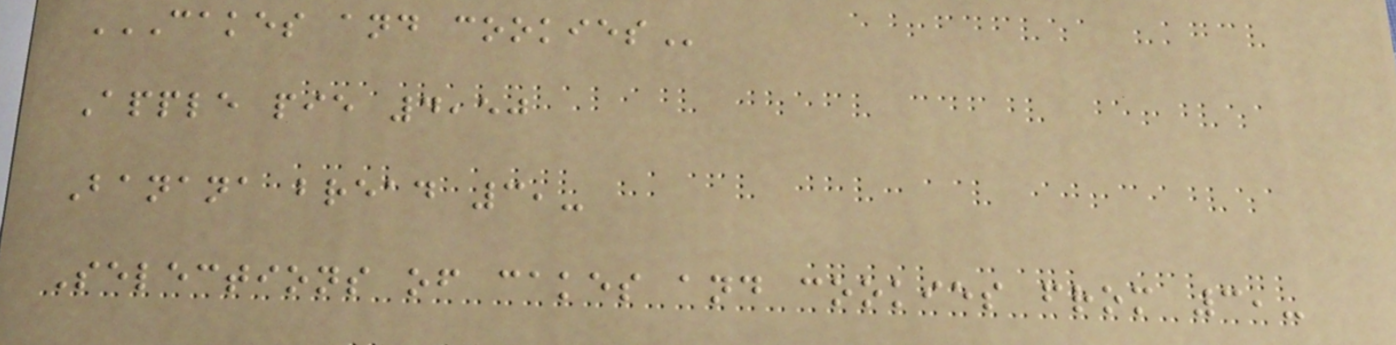CAKES AND COOKIES
Apple pie 4,50
Banana bread 3,-
Selections of cakes and cookies from 3,-
